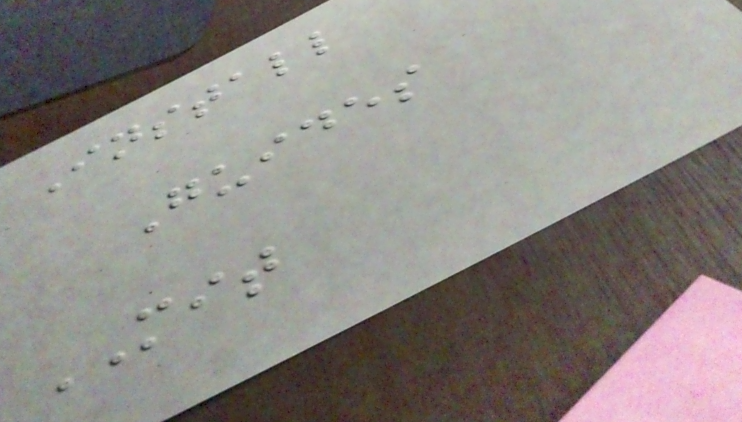Install
Guides
MIT
